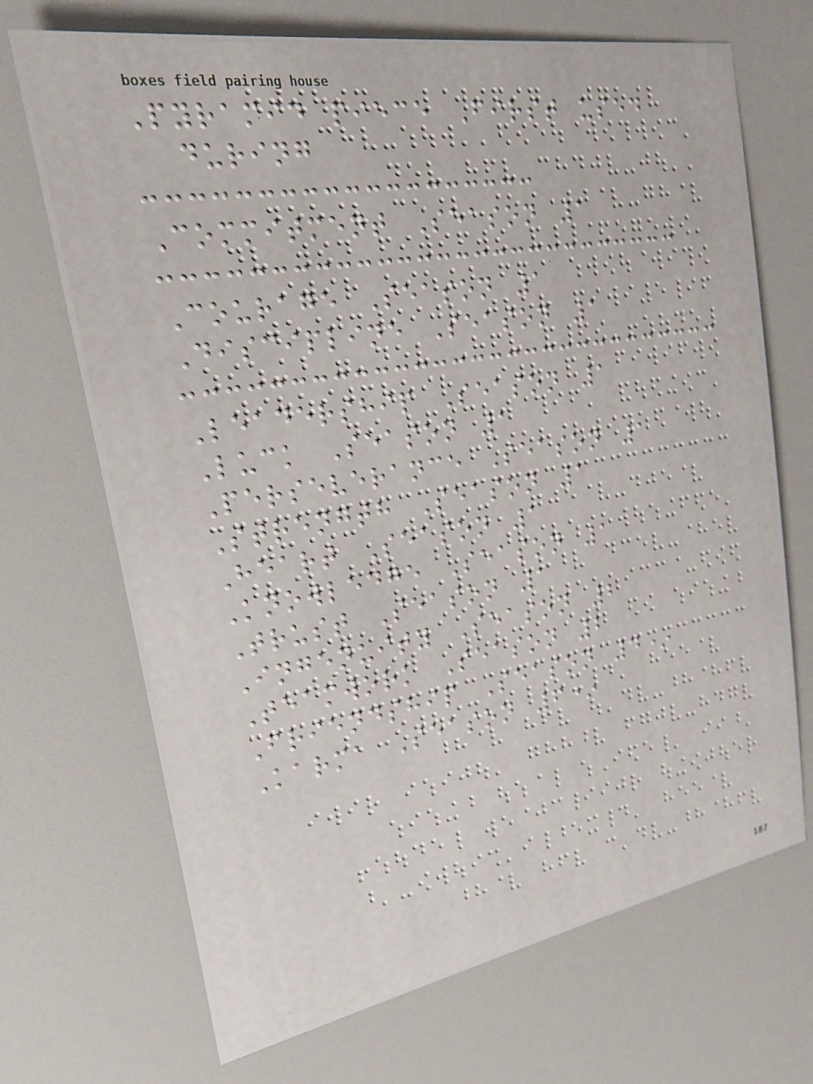Pyramid piece First used
during
Commitment Season 1
Courage Season 1
Discipline Season 1
Leadership Season 1
Luck Season 1
Perseverance Season 1
Strength Season 1
Heart Season 1
Knowledge Season 1
Trust Season 1
Ingenuity Season 2
Teamwork Season 2
Friendship Season 4*
Karma Season 6*
